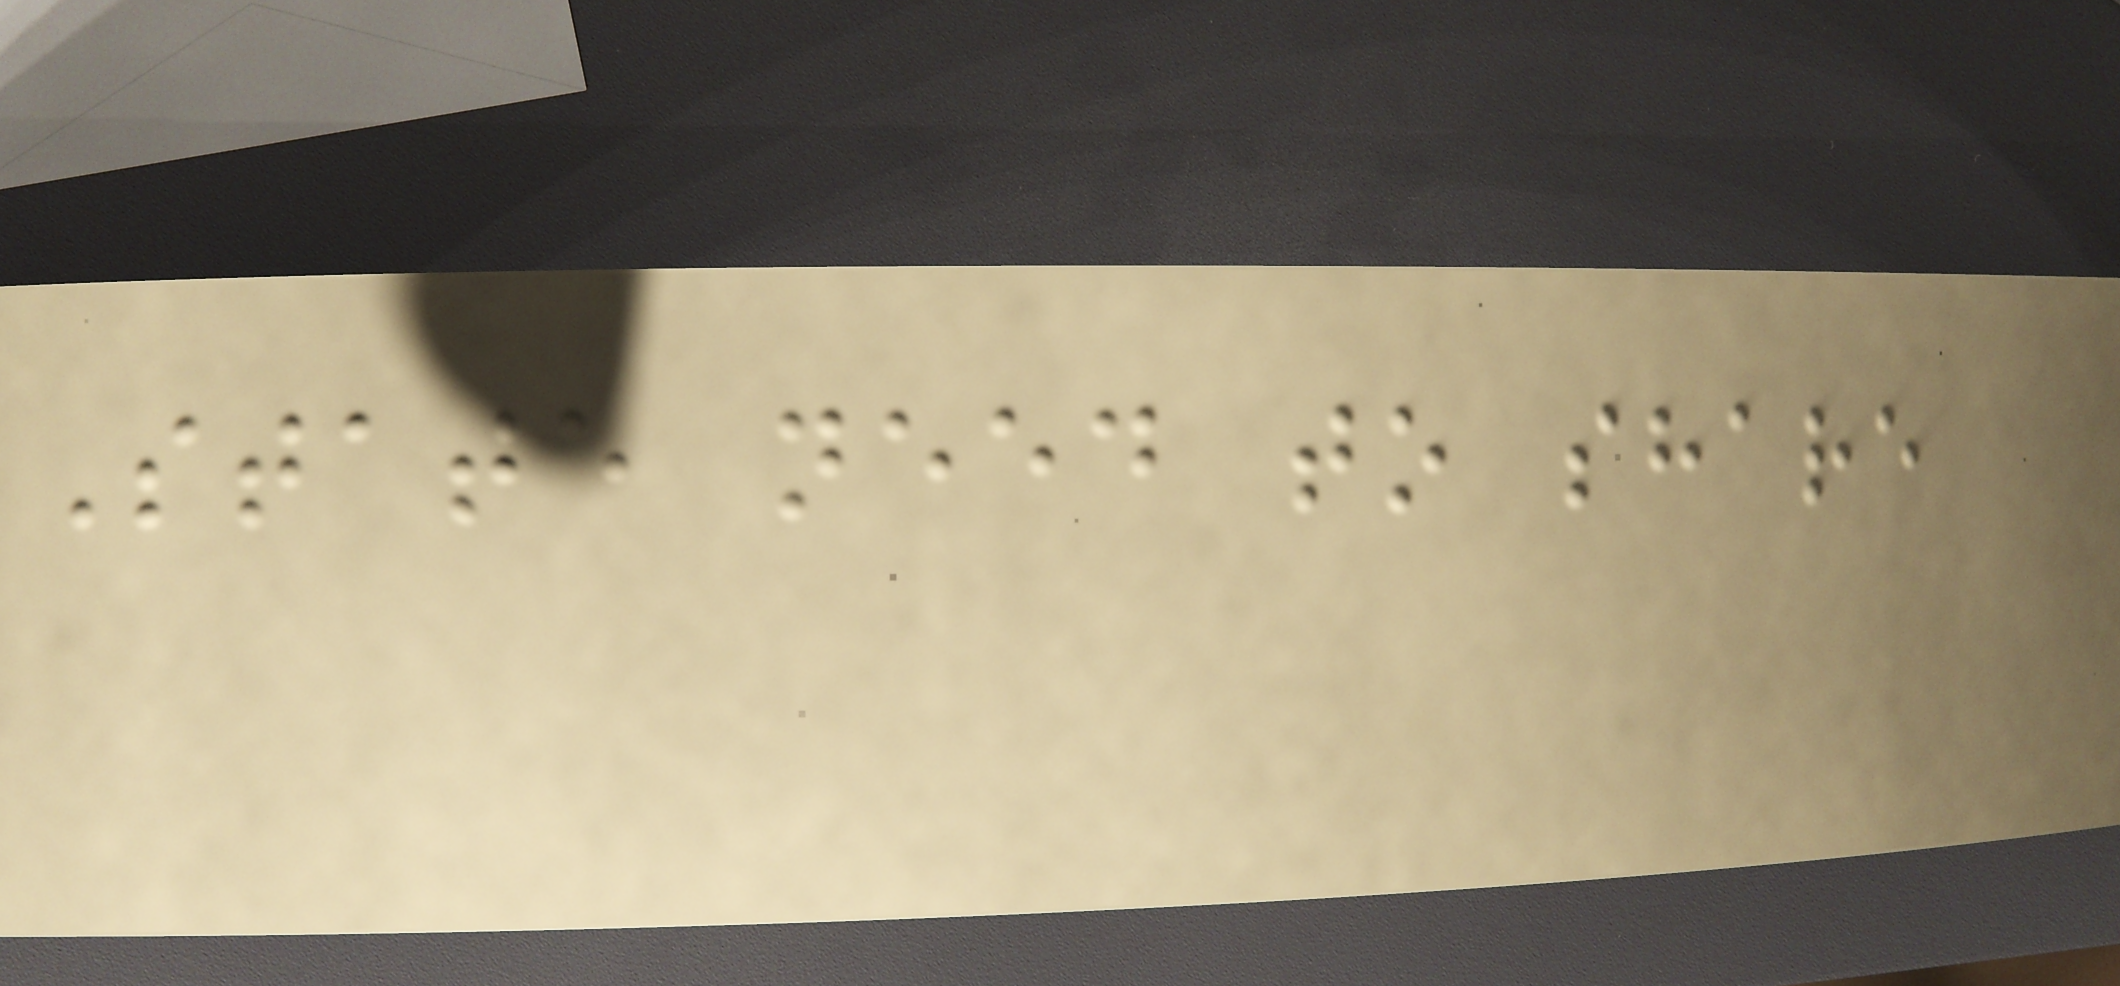State need to share
